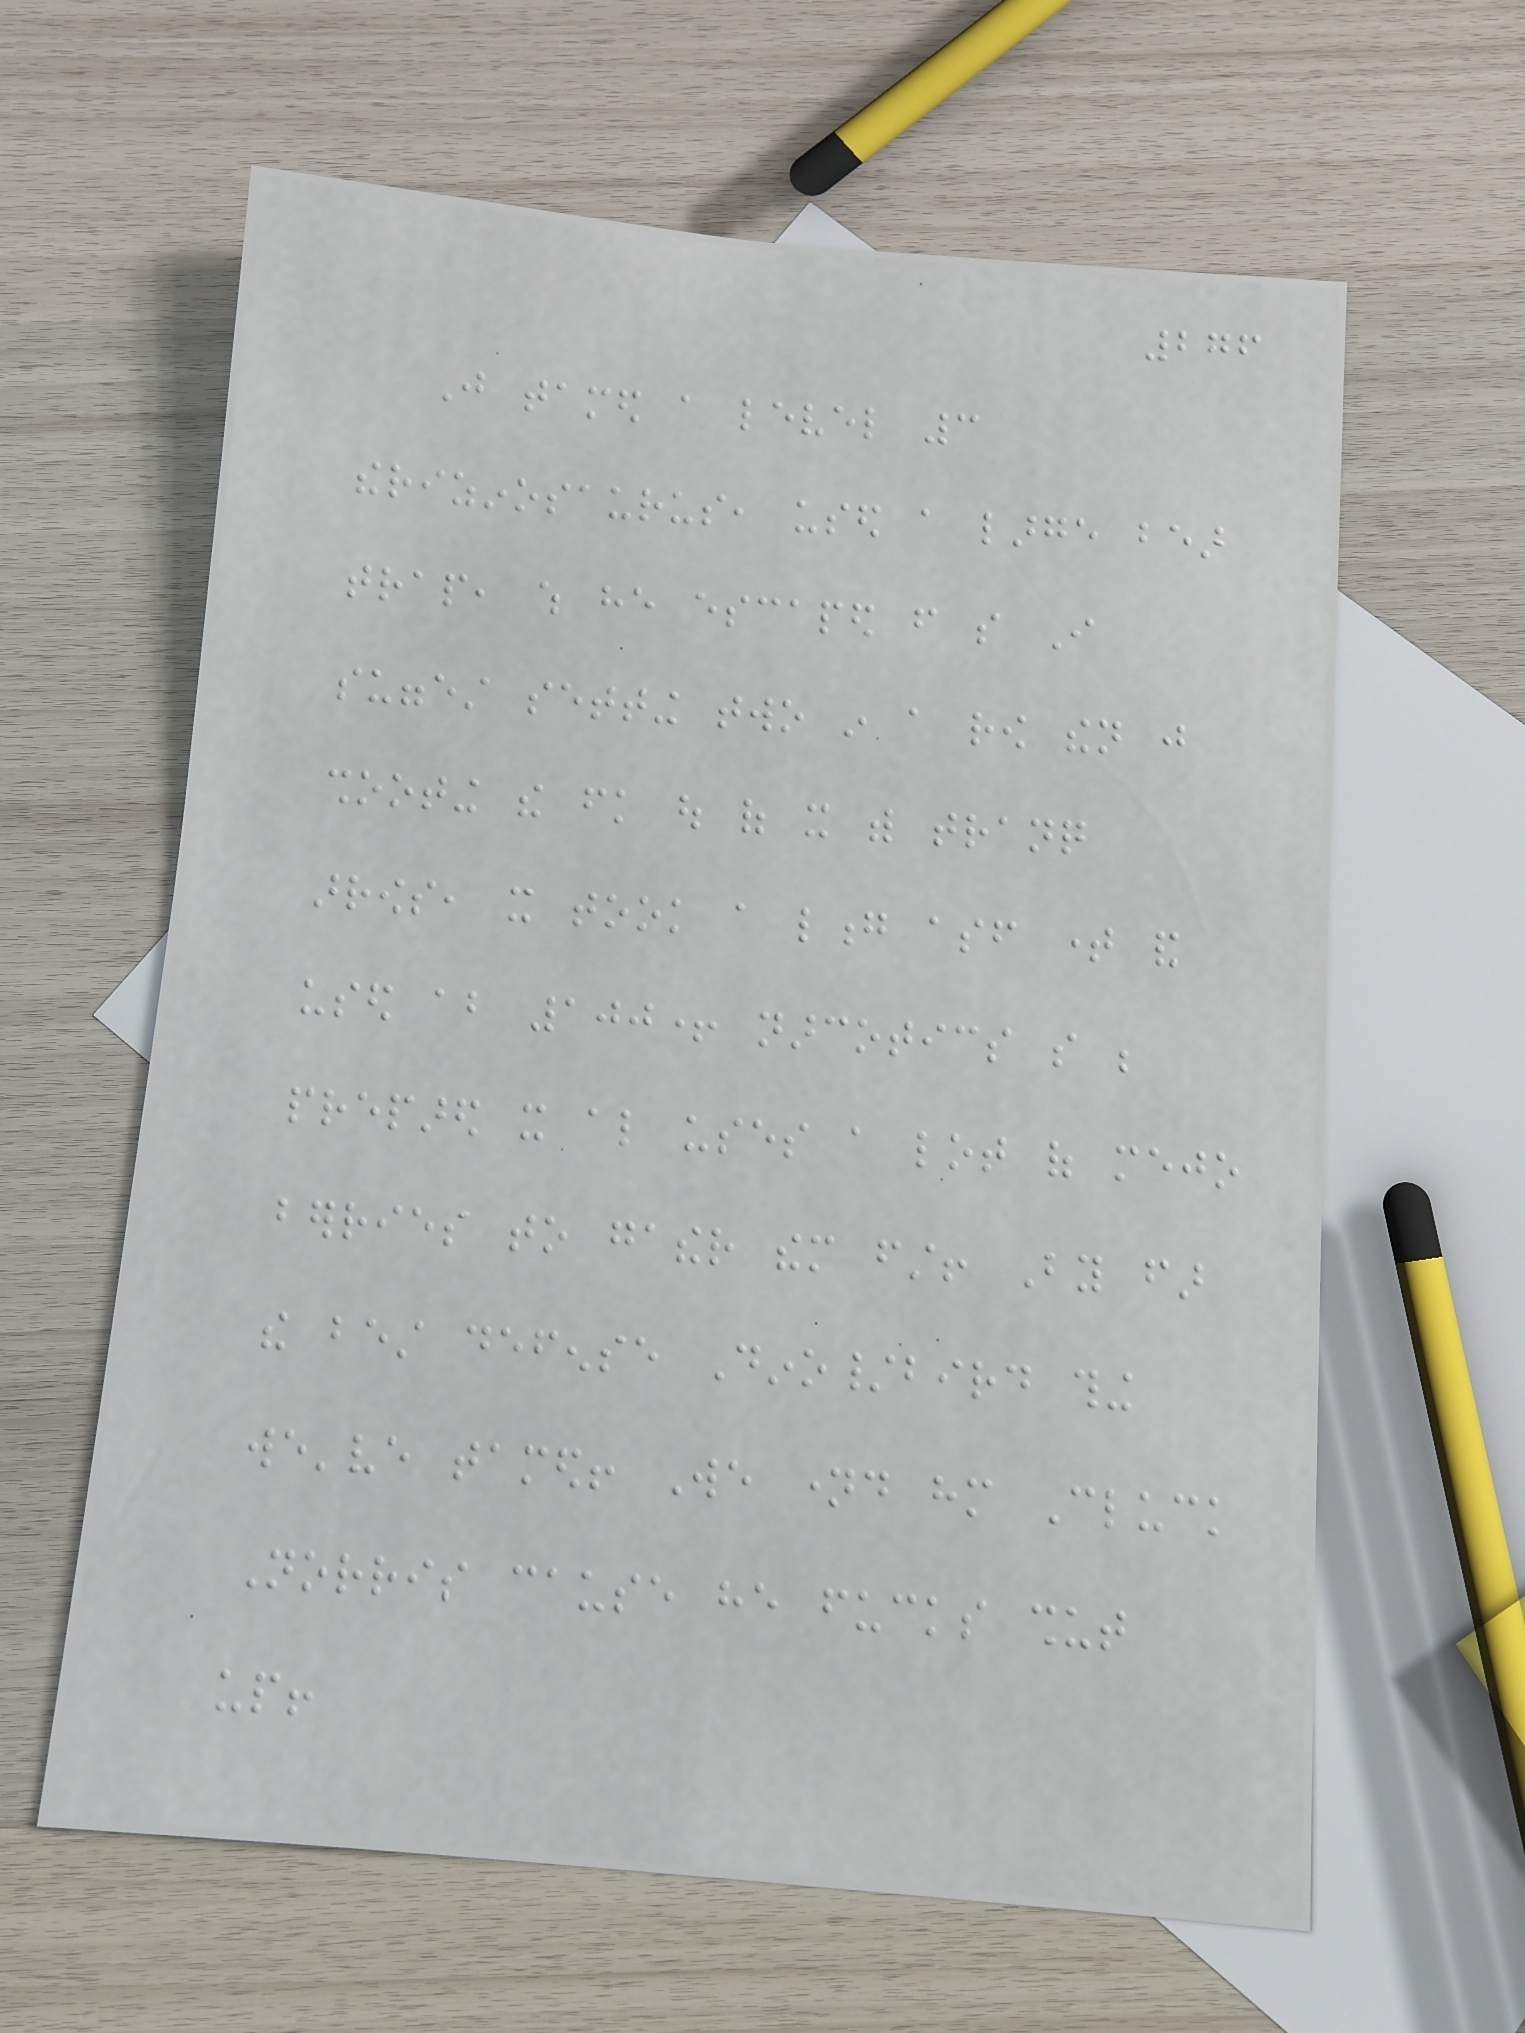276
Just tamed a level 3
therizinosaurus, used a large bear
trap, which he escaped from so I
suggest setting two in a row then just
shooting the fk out of it with tranq
arrows, it took a long asf time and
used about 100+ narcotics so be
prepared it also uses a lot of mejo
berries to gather them first! By far
the best defense Dino/bird thing
we've tamed! We named him Cluck
Norris cause he fucks shut
up!
